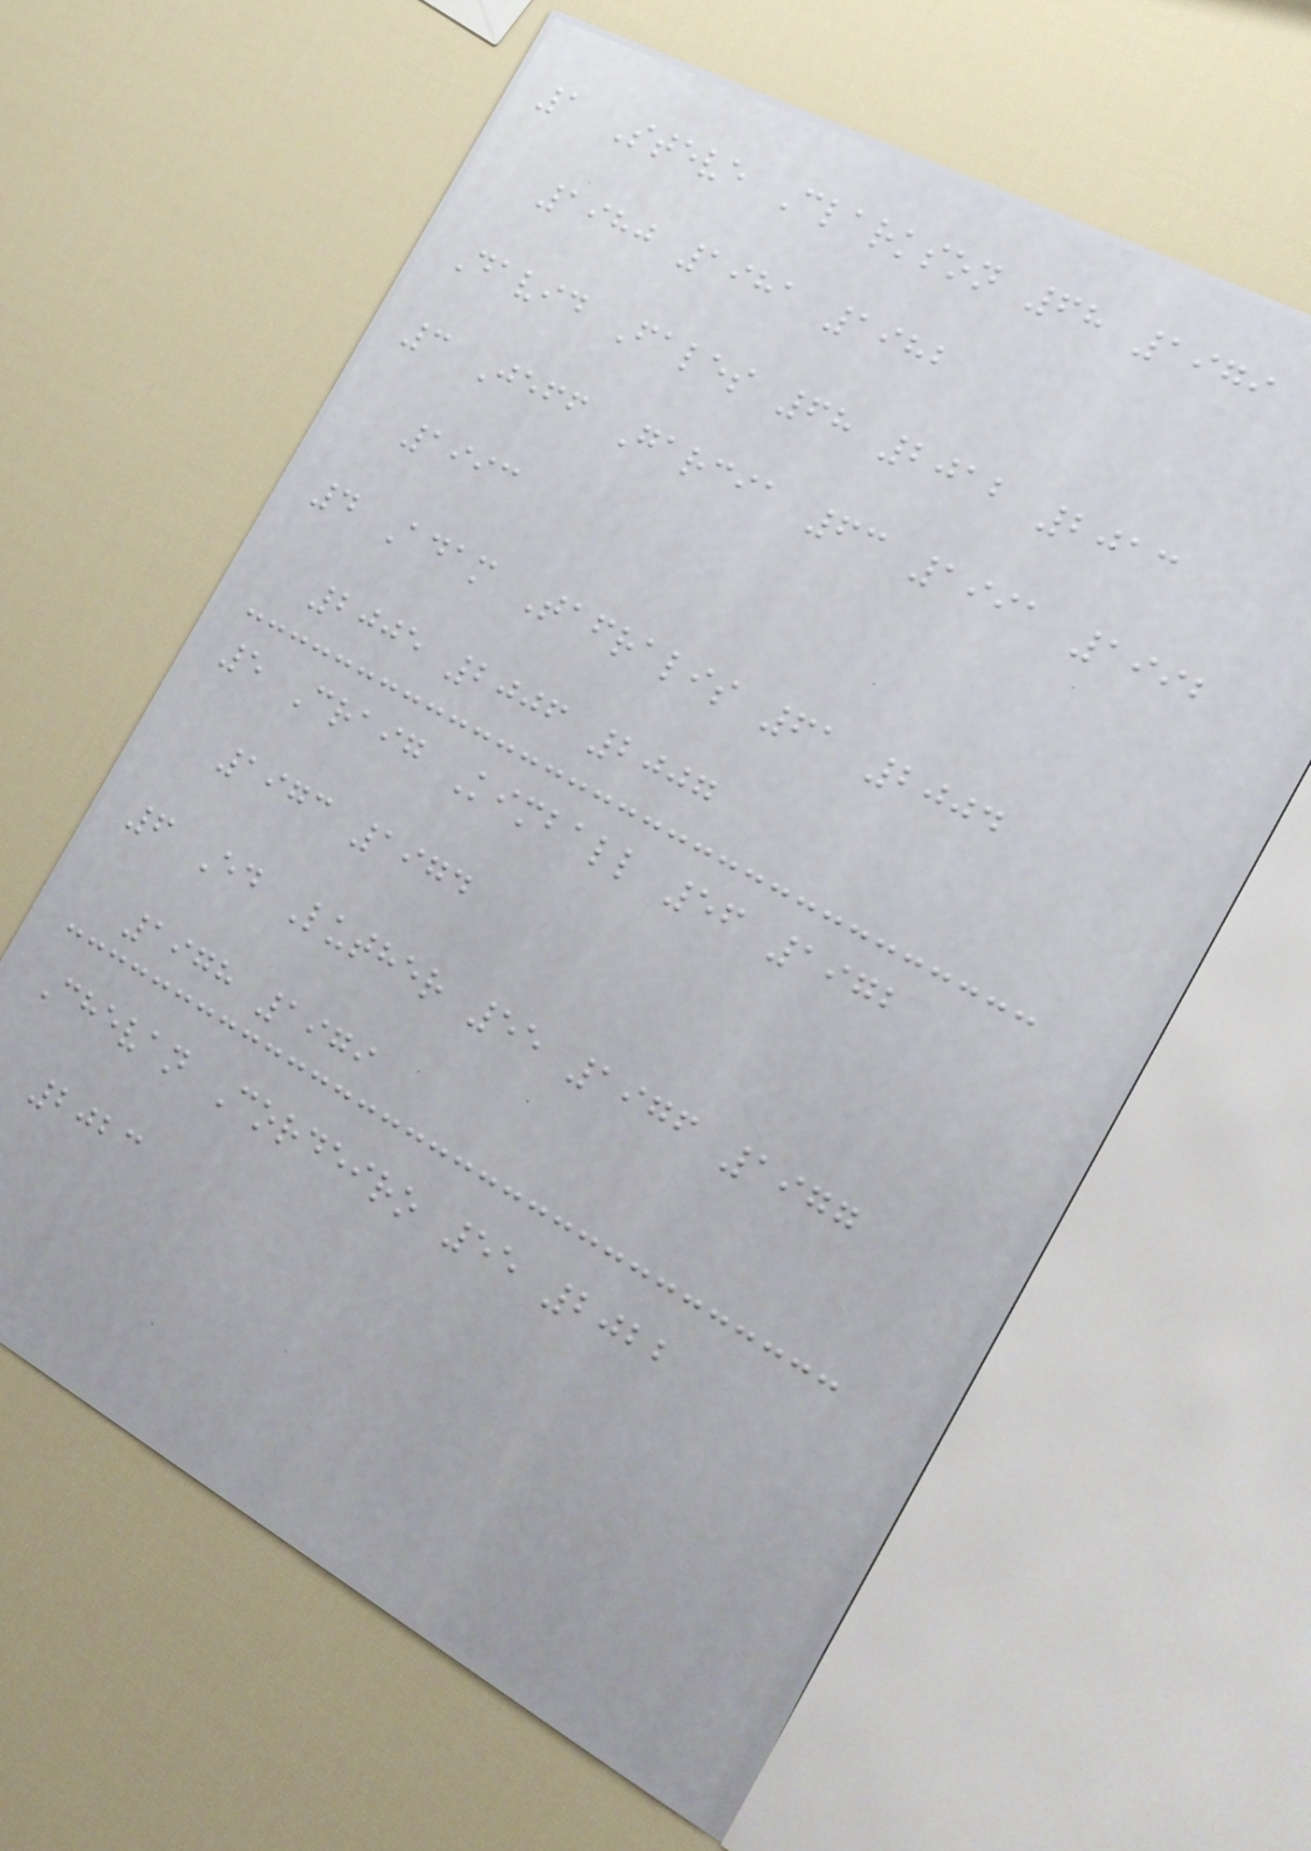1 Steve Clarkson 68 1979
1980 1981 1982
David Fales 68 2012 2013
3 Jeff Garcia 63 1991 1992
1993
4 Adam Tafralis 61 2004
2005 2006 2007
5 Craig Kimball 56 1972
1973 1974
6 Ed Luther 55 1976 1977
1978 1979
Chevan Cordeiro 55 2022
2023
